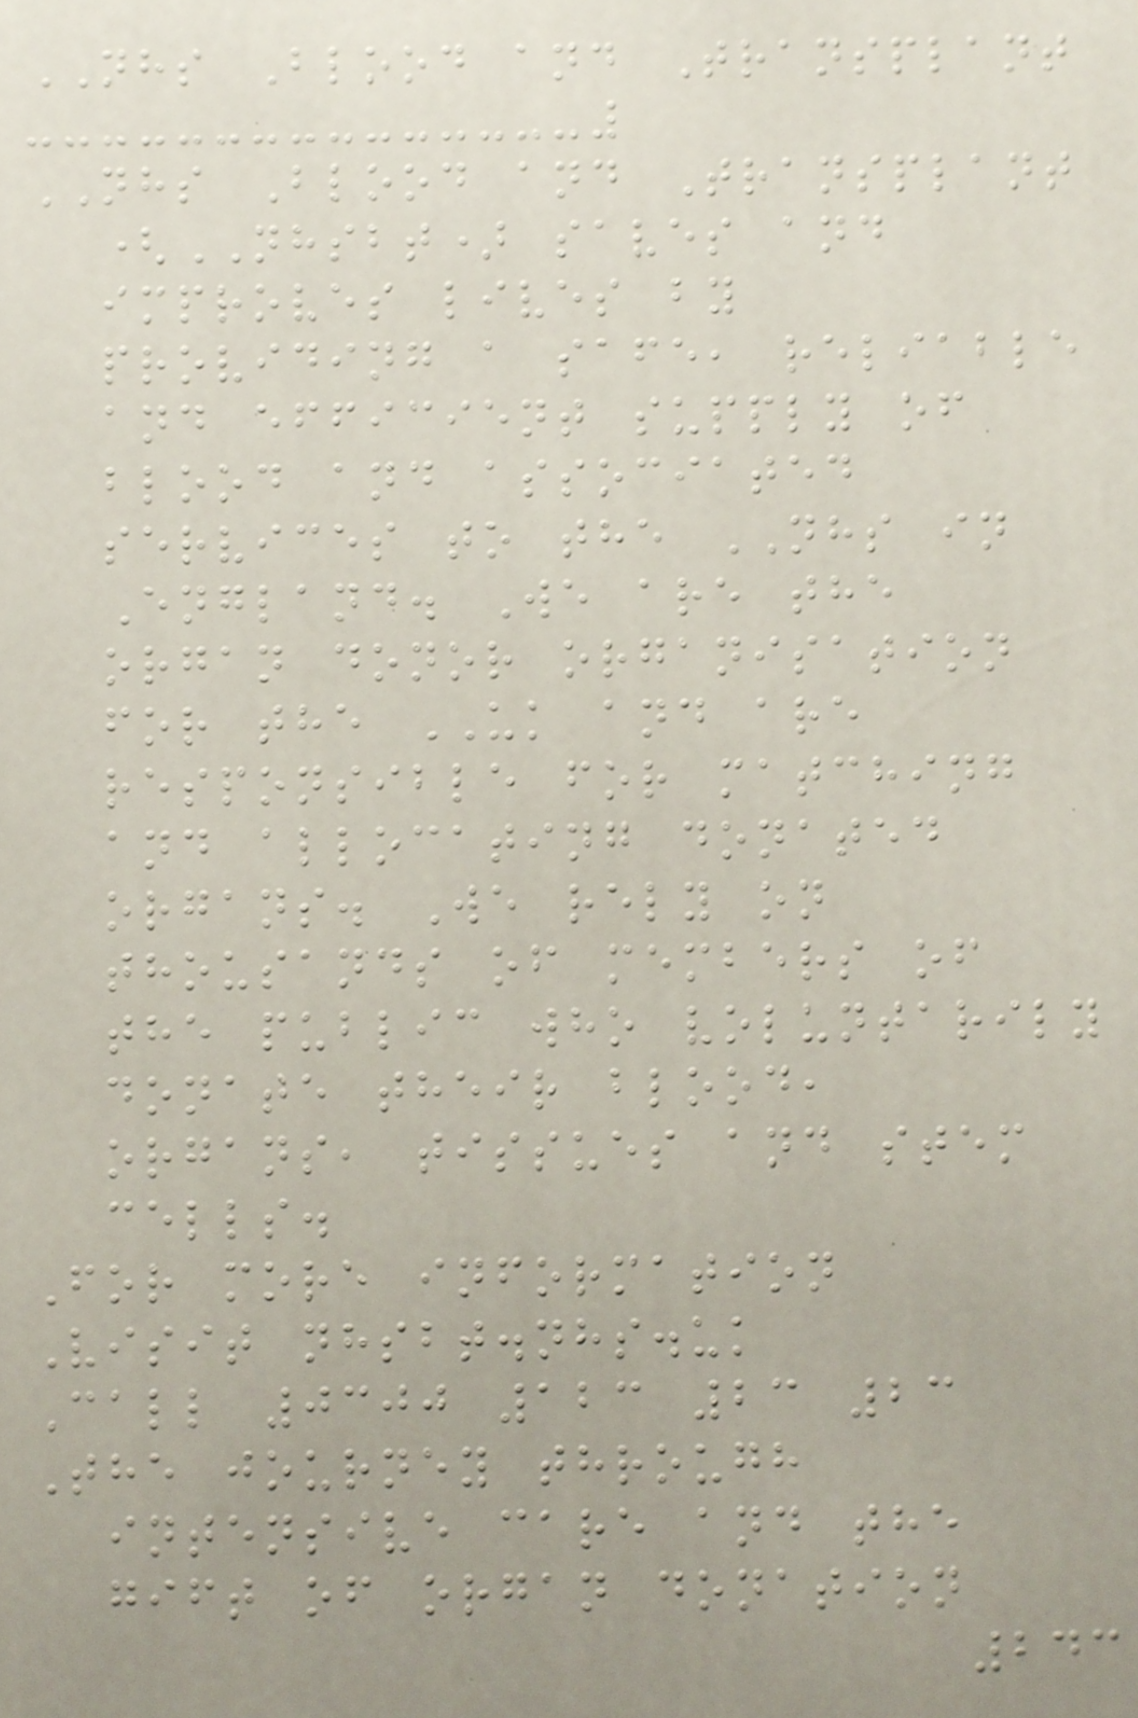NHS Blood and Transplant
NHS Blood and Transplant
(NHSBT) saves and
improves lives by
providing a safe, reliable
and efficient supply of
blood and associated
services to the NHS in
England. We are the
organ donor organisation
for the UK and are
responsible for matching
and allocating donated
organs. We rely on
thousands of members of
the public who voluntarily
donate their blood,
organs, tissues and stem
cells.
For more information
Visit nhsbt.nhs.uk
Call 0300 123 23 23
The journey through
intensive care and the
gift of organ donation
243
